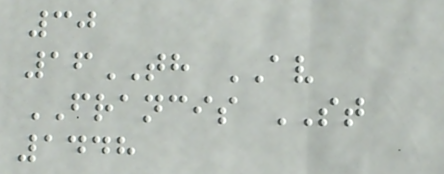30
16TH AV
FRANCIS ST
1448
